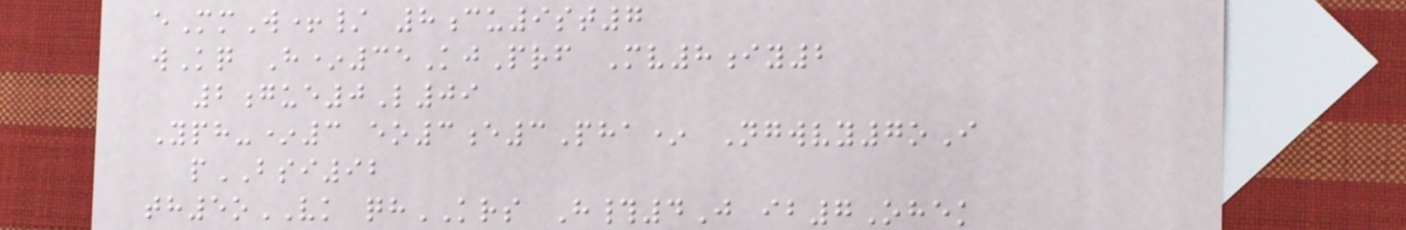eMmW+/ 8cu9st7
wKq H*35KjPrf Mv8iy2
2gue0L09
Yph-*3 eo3e3Pha* Ngwvy7oI
pBSI92
th5oVK qhKRS H#4J ib7Ohek
